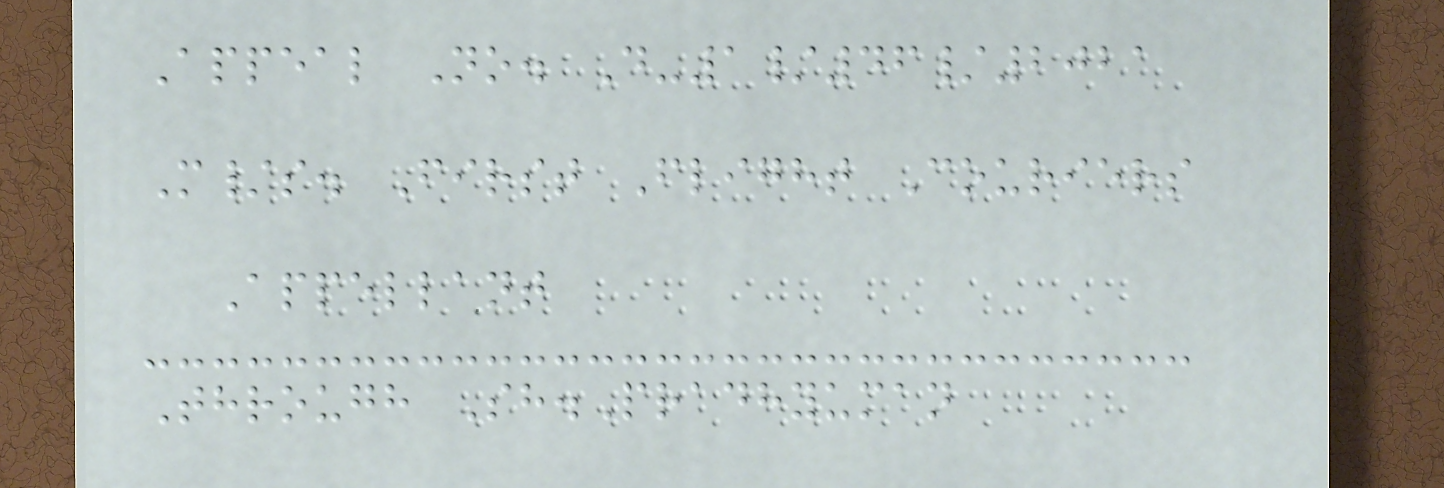Appeal No. D-1/46/2021
M/s. First Flight Couriers
Appellant
Through Sh.Pradhyuman
